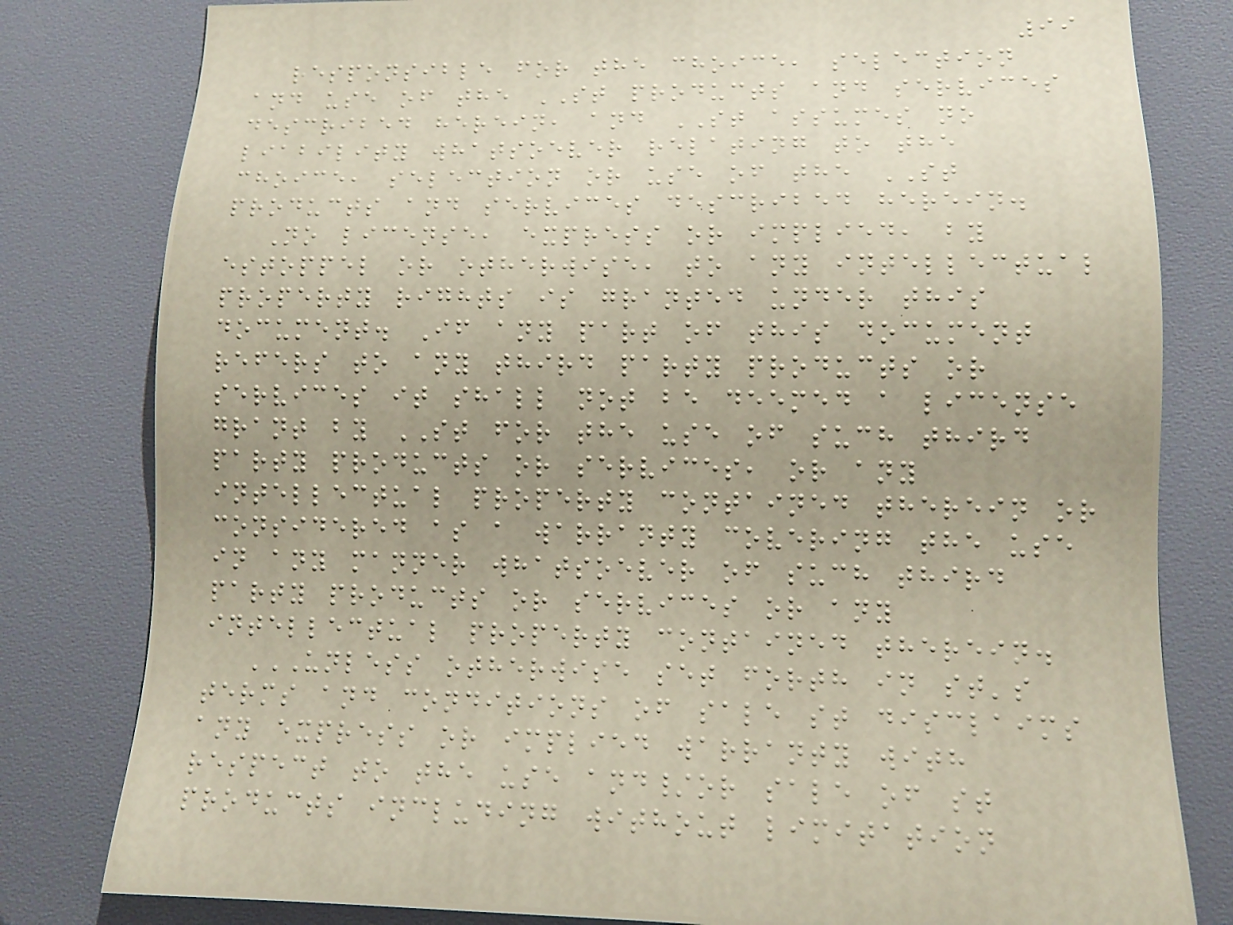99
responsible for the choice, selection
and use of the ST products and services
described herein, and ST assumes no
liability whatsoever relating to the
choice, selection or use of the ST
products and services described herein.
No license, express or implied, by
estoppel or otherwise, to any intellectual
property rights is granted under this
document. If any part of this document
refers to any third party products or
services it shall not be deemed a license
grant by ST for the use of such third
party products or services, or any
intellectual property contained therein or
considered as a warranty covering the use
in any manner whatsoever of such third
party products or services or any
intellectual property contained therein.
UNLESS OTHERWISE SET FORTH IN ST'S
TERMS AND CONDITIONS OF SALE ST DISCLAIMS
ANY EXPRESS OR IMPLIED WARRANTY WITH
RESPECT TO THE USE AND/OR SALE OF ST
PRODUCTS INCLUDING WITHOUT LIMITATION
